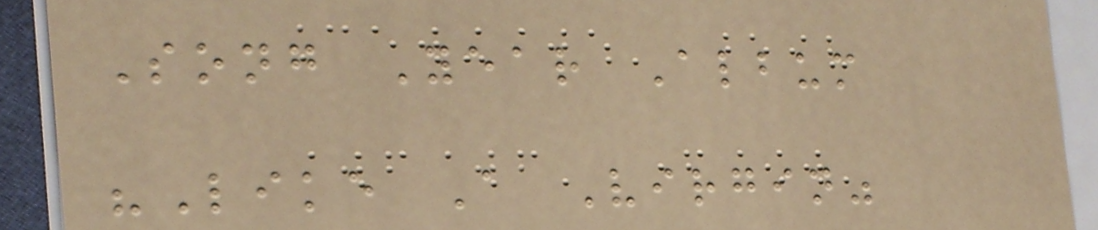Song Year Album
"Like A Virgin"
